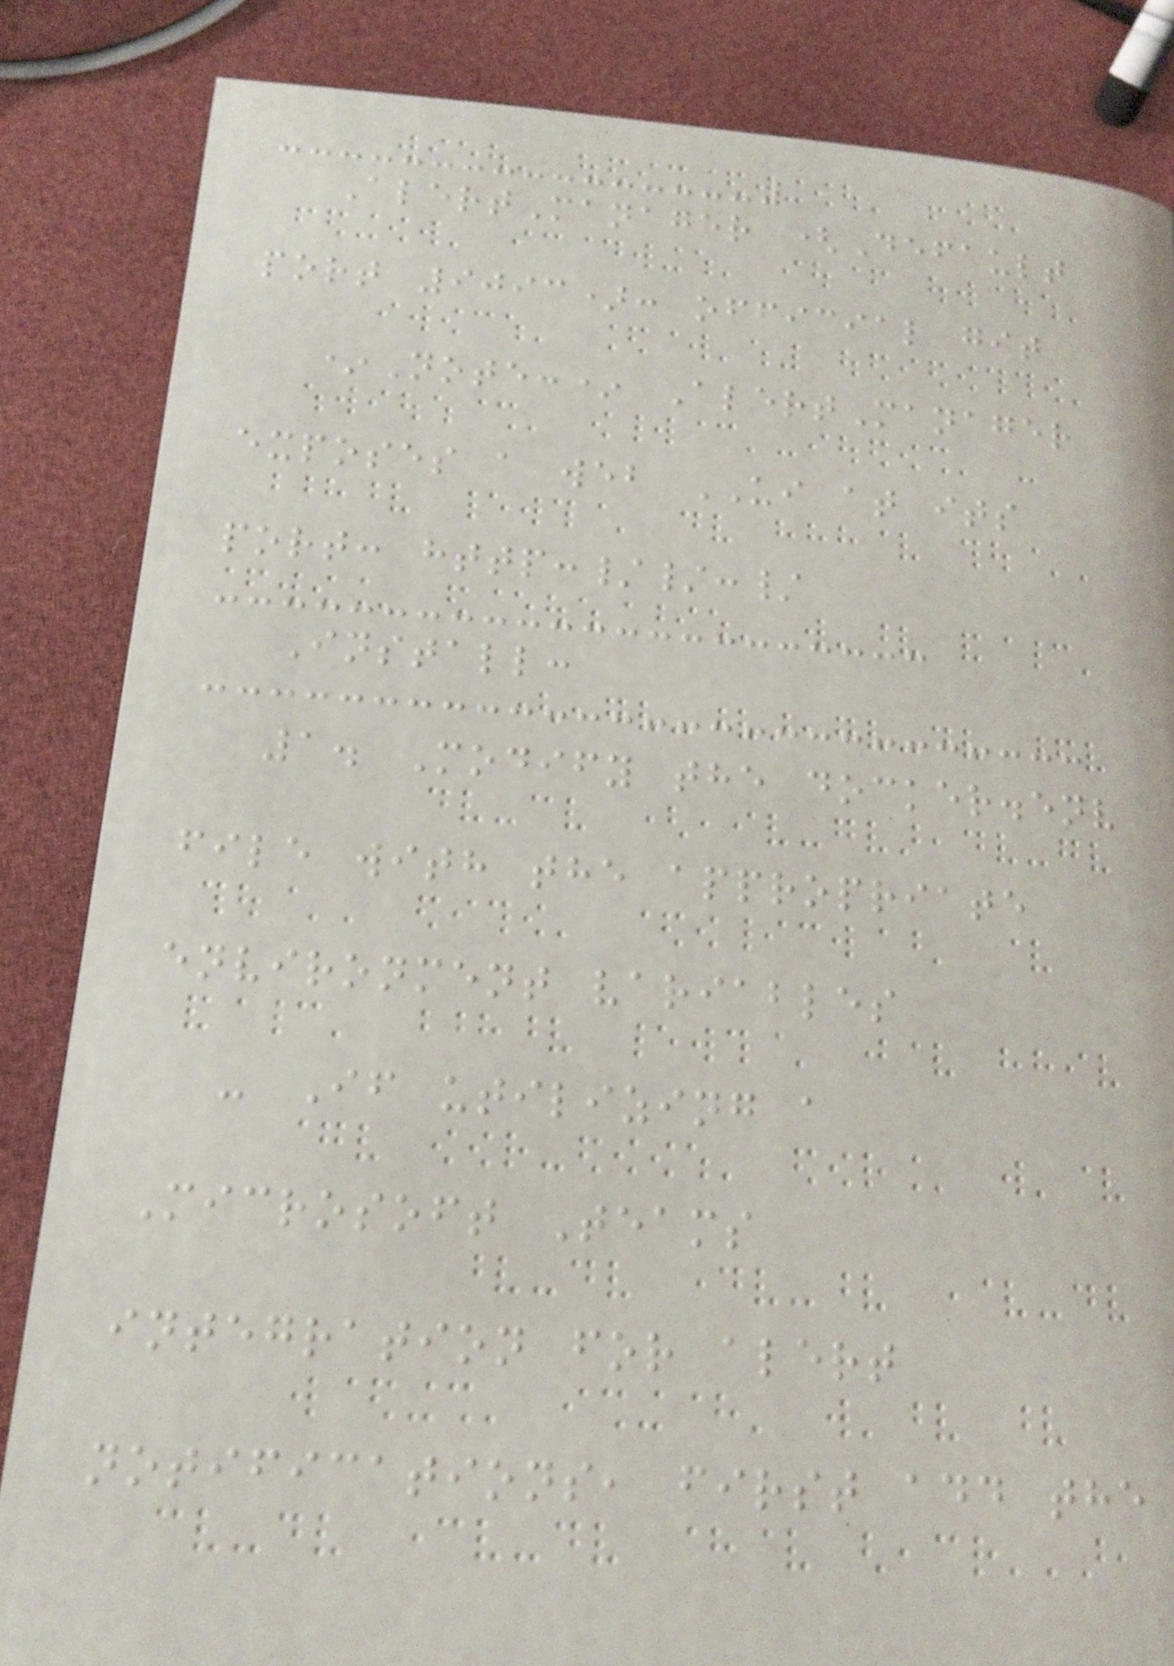AlertManager (Default
port 9093): official git
*Note:* AlertManager
exposes a web UI at its
port: http://:/
Install:
1. Modify the docker.env
file with the appropriate
environment variables
- If utilizing a
Microsoft Teams
integration for alert
notifications, first add the
